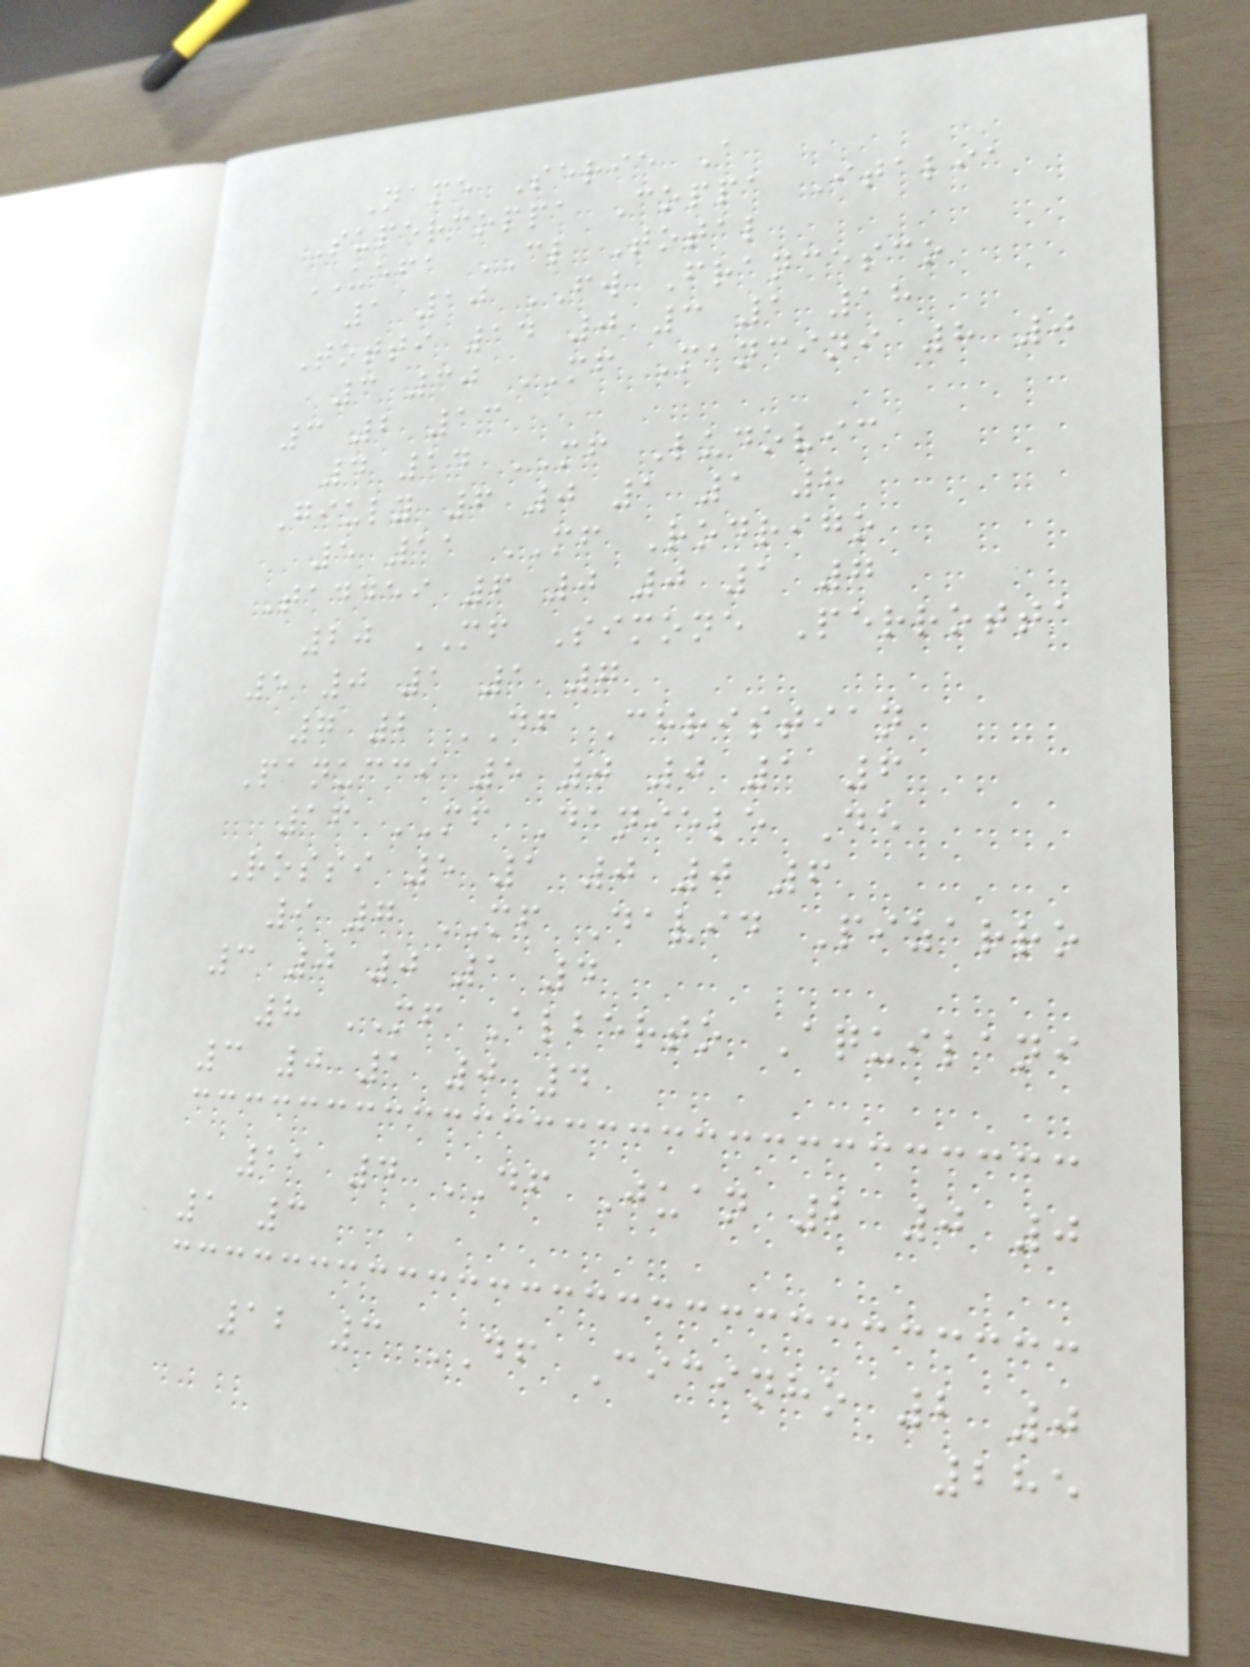Name Serie A
Supercoppa Coppa Italia
UEFA CL Total
1 10 FW Francesco
Totti 14 0 3 1 18
3 30 MF Mancini 8 0
3 2 13
4 14 MF Ludovic
Giuly 6 0 1 1 8
5 11 MF Rodrigo
Taddei 6 0 0 1 7
20 MF Simone Perrotta
5 0 1 1 7
7 2 DF Christian
Panucci 5 0 0 1 6
16 MF Daniele De
Rossi 5 1 0 0 6
9 7 MF David Pizarro
3 0 0 1 4
8 MF Alberto Aquilani
3 0 1 0 4
11 4 DF Juan 2 0 0
1 3
12 3 DF Cicinho 2 0
285
